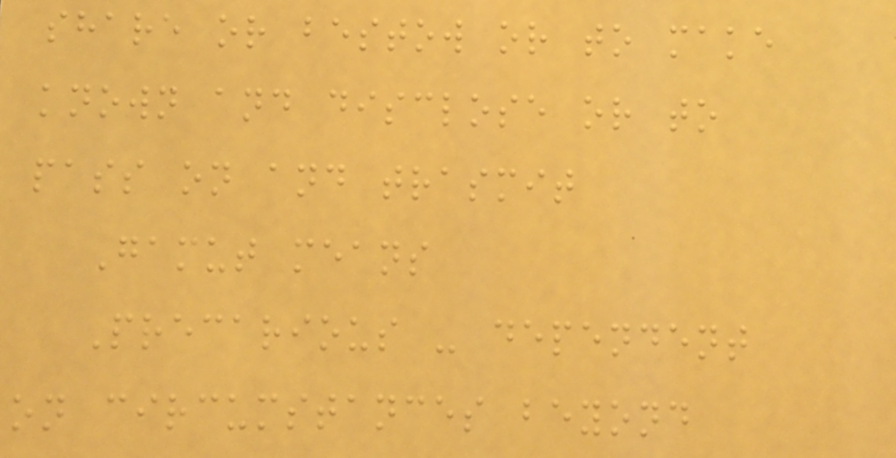share or bestow or to make
known and disclose or to
pass on and trasmit
Gamut means
Precarious - dependent
on circumstances beyond
